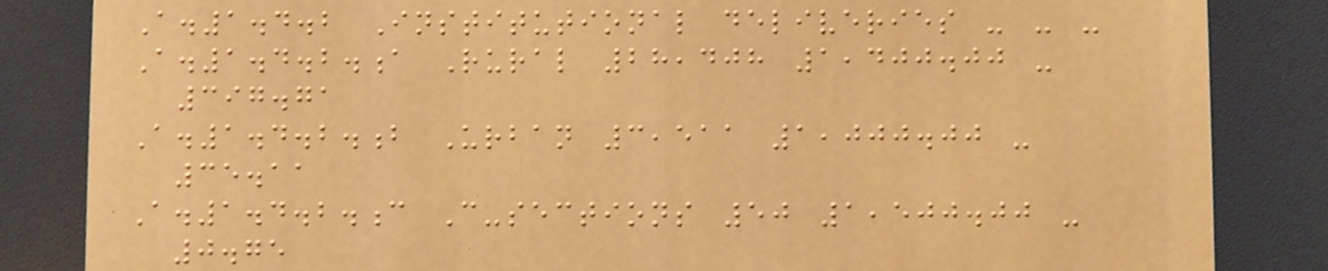A.1.4.2 Institutional deliveries - - -
A.1.4.2.a Rural 28,408 1,400.00 -
397.71
A.1.4.2.b Urban 3,511 1,000.00 -
35.11
A.1.4.2.c C-sections 50 1,500.00 -
0.75
